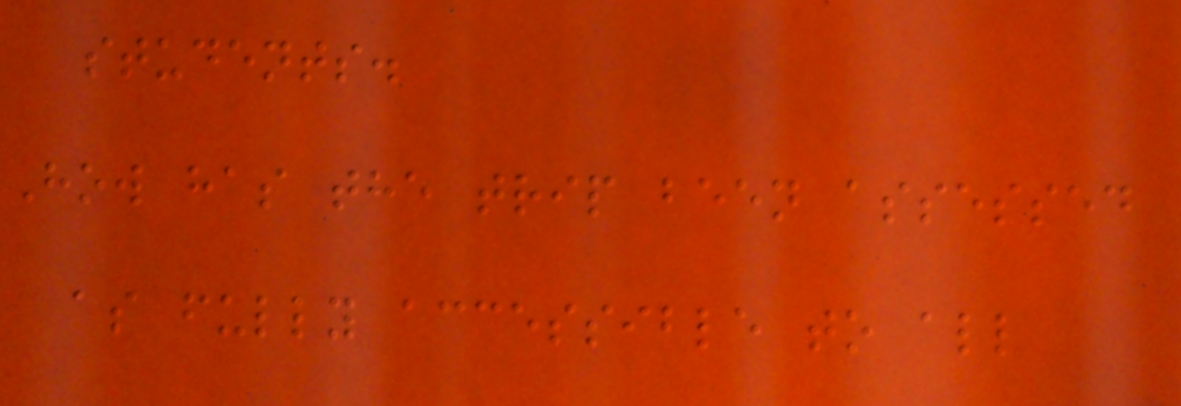students.
How has the trip been assessed
as fully accessible to all
